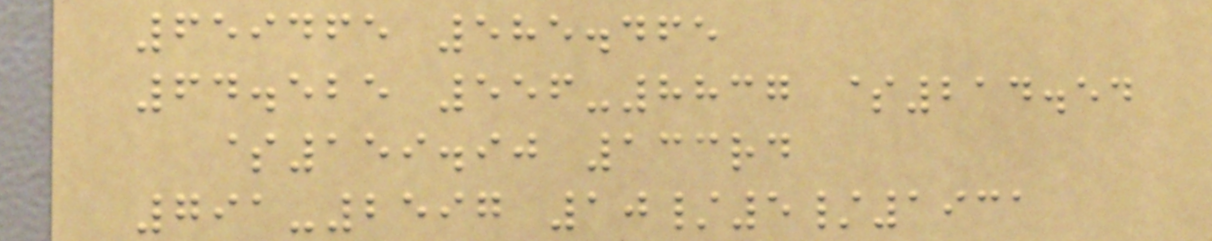659465 585.465
64.525 556-8837 $214.54
$159.90 133rd
791-2597 10/5/1931
